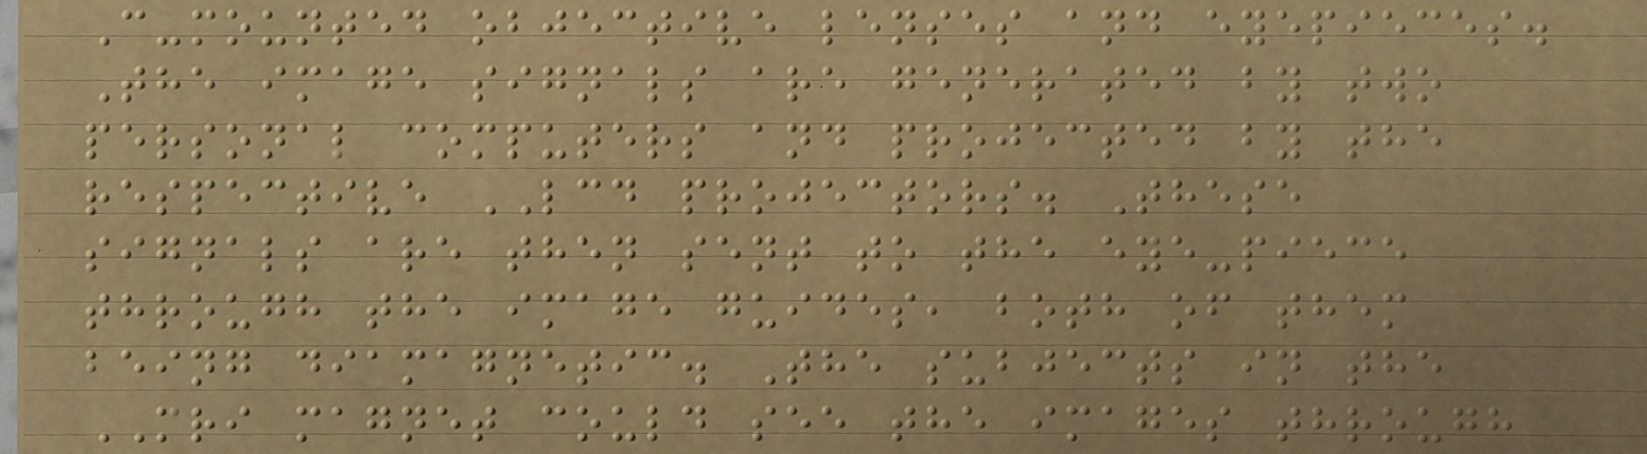C-mounted objective lenses and eyepieces.
The image signals are generated by two
personal computers and projected by the
respective LCD projectors. These
signals are then sent to the eye-piece
through the image guides, both of them
being diamagnetic. The subjects in the
MRI magnet could see the images through
